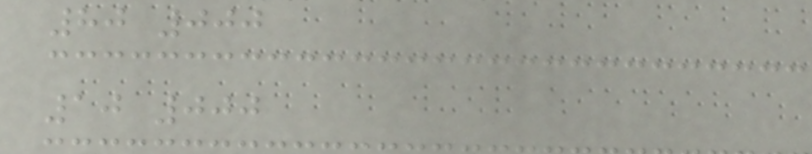80 000
10 000
